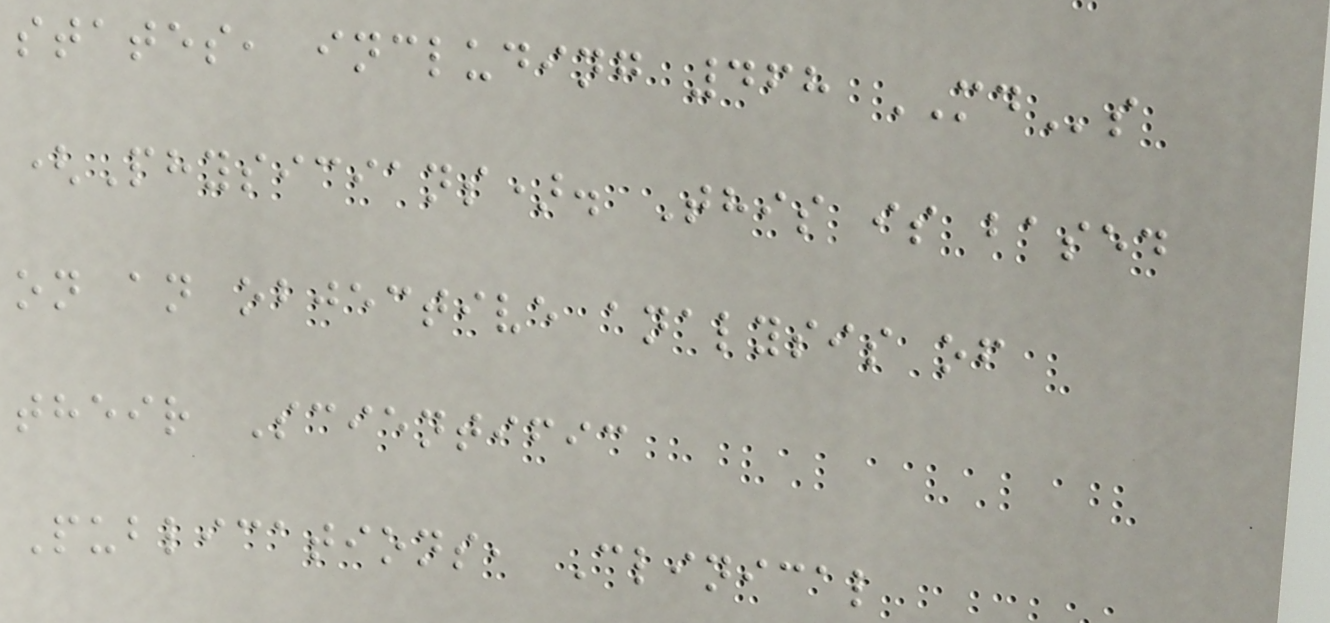states, including 468 MDs
(Physicians). This is based
on an objective analysis of
their Scientific
Publications, Clinical
